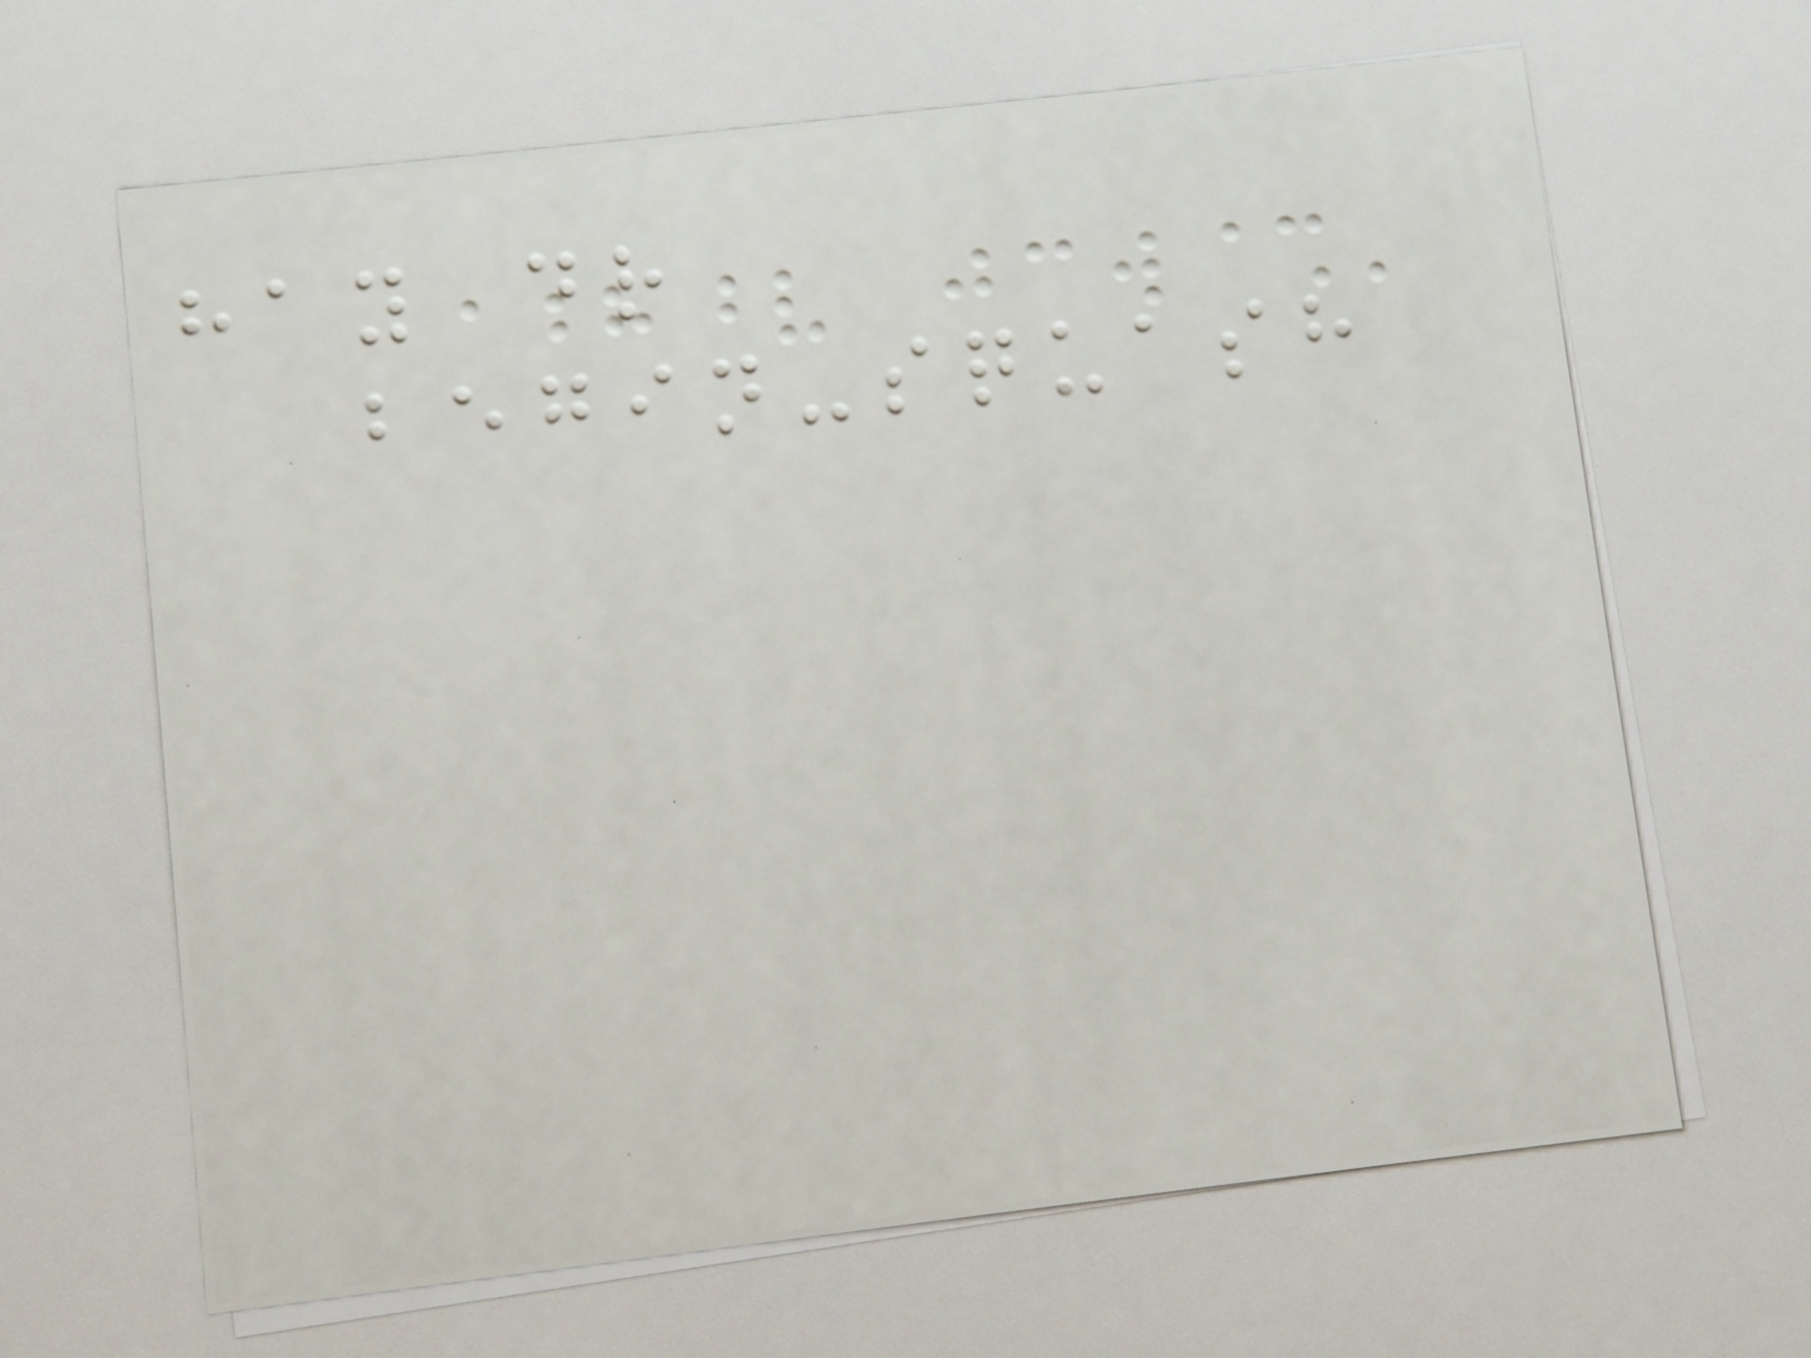hay dr
begin-squash
